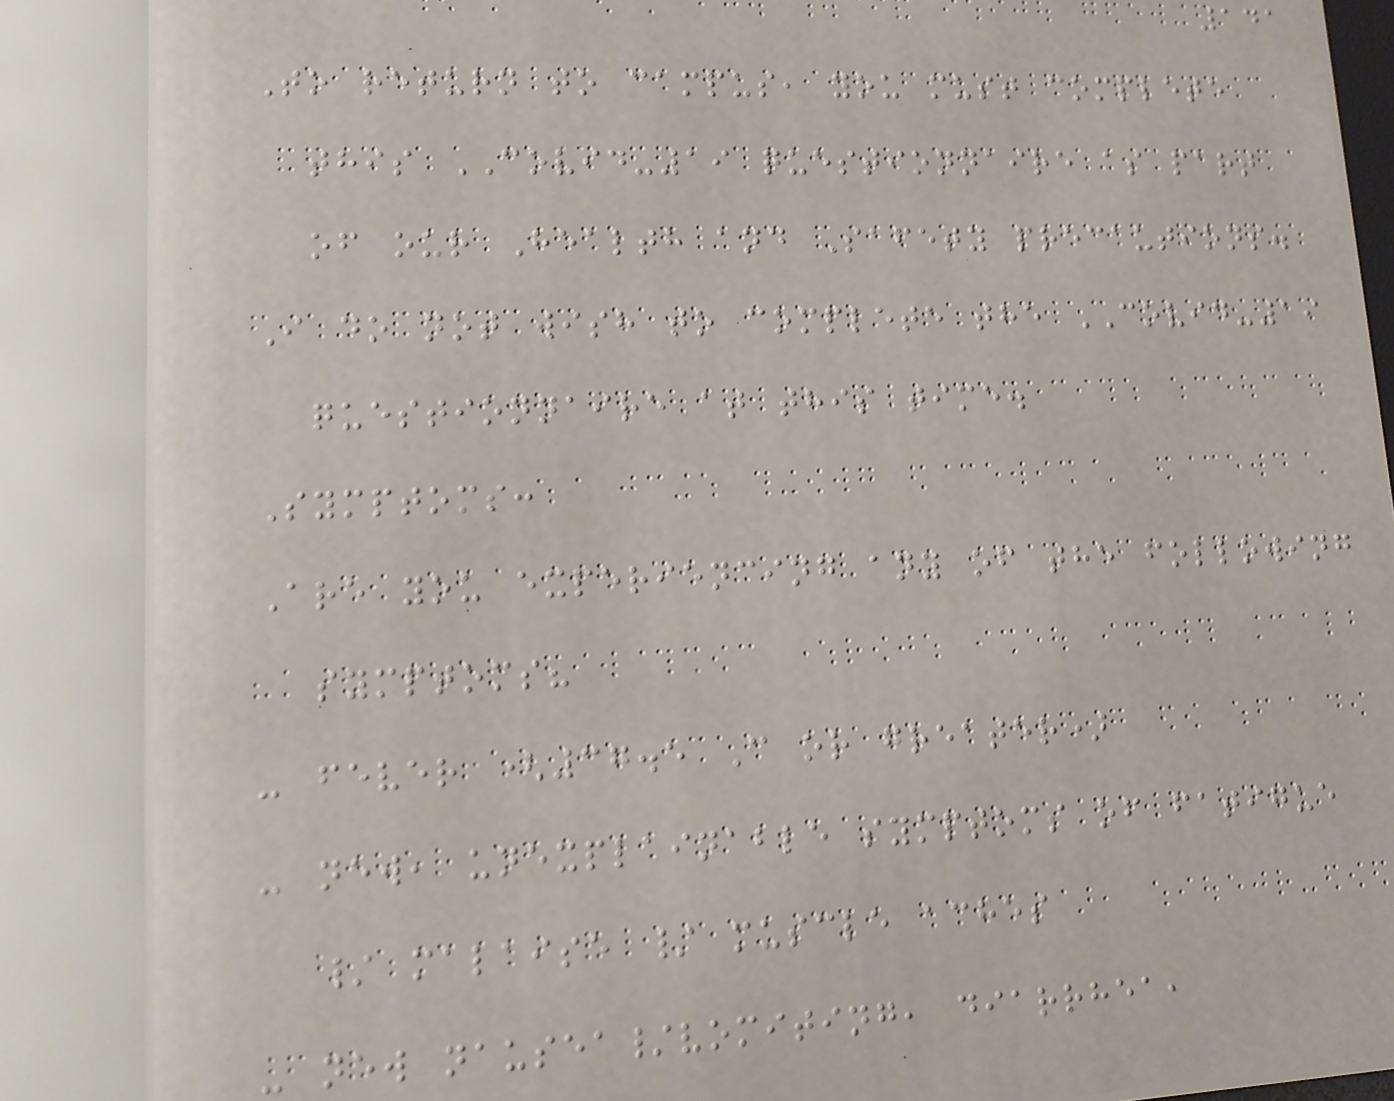141
To return to campus, you must complete
this COVID-19 questionnaire as part
of our Health and Safety precautions.
I do not wish to complete the COVID-19
questionnaire at this time.
Symptoms:
Are you experiencing any of the following
symptoms?
- fever (37.5 C or greater)
- new, unexplainable symptoms of fatigue
/ malaise / muscle aches
- new nausea/vomiting, diarrhea,
